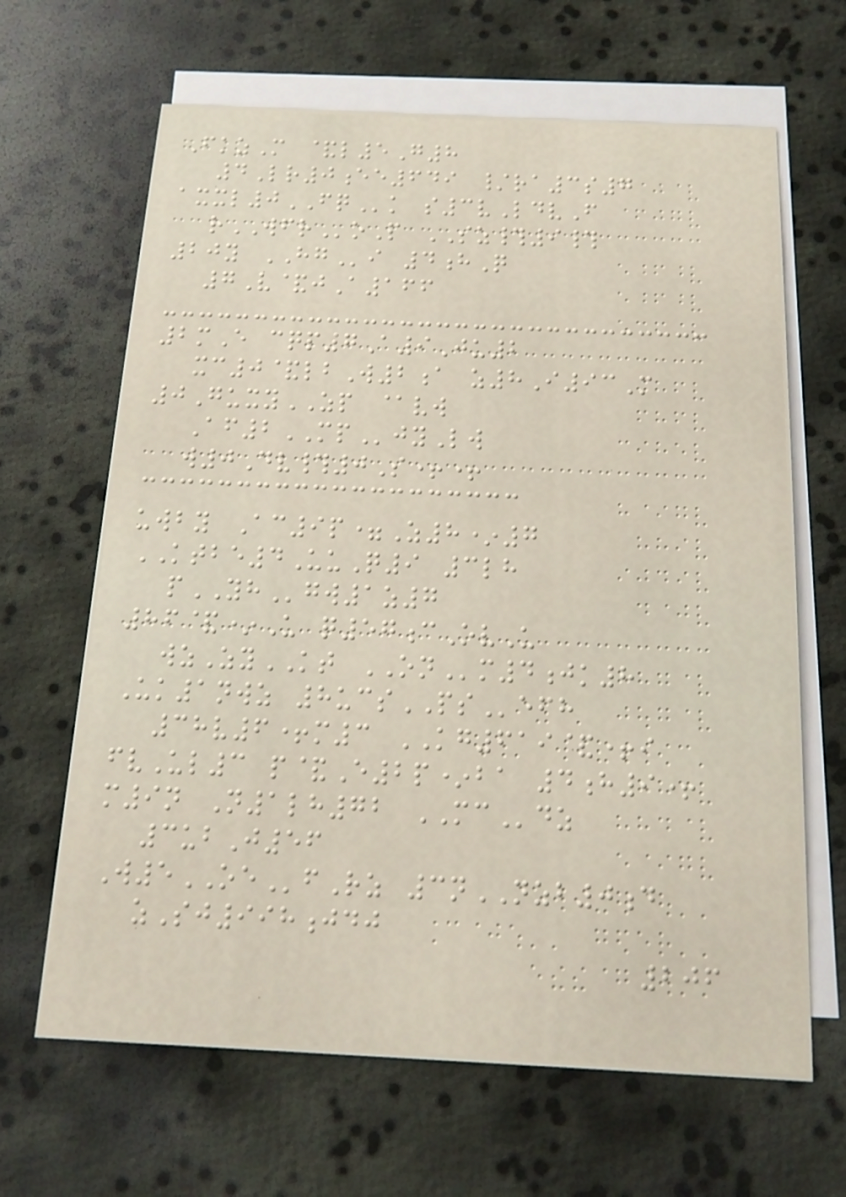FkzM &l5G8
4Lr0ee649 /ra3s7
axxl0FQk s3vLdvF
rWFRoP SZ#9#
20y HGi 4hQ
7V&jA166
2mE cqp7A9Ju2
xc0&lbW2a z8I93M
0GuxyZP @vw
Af2MPjyLw
w0Dv#0S++
uwby Ac9p=Z8*7
KTBE4UuQ9 3lh
pYHgw1z7
86&*U q57cOvU
wzZyKT ONm4jk8
Uk1nwz 8ucsPSefh
38v6+m3 KG619&+i
fvUl3 p&E2p*ba 4h9+
m9n N1lh72 MCdz
3ubJ56
W5OEfRz 3nNZB0d
zSj998jdj
206
